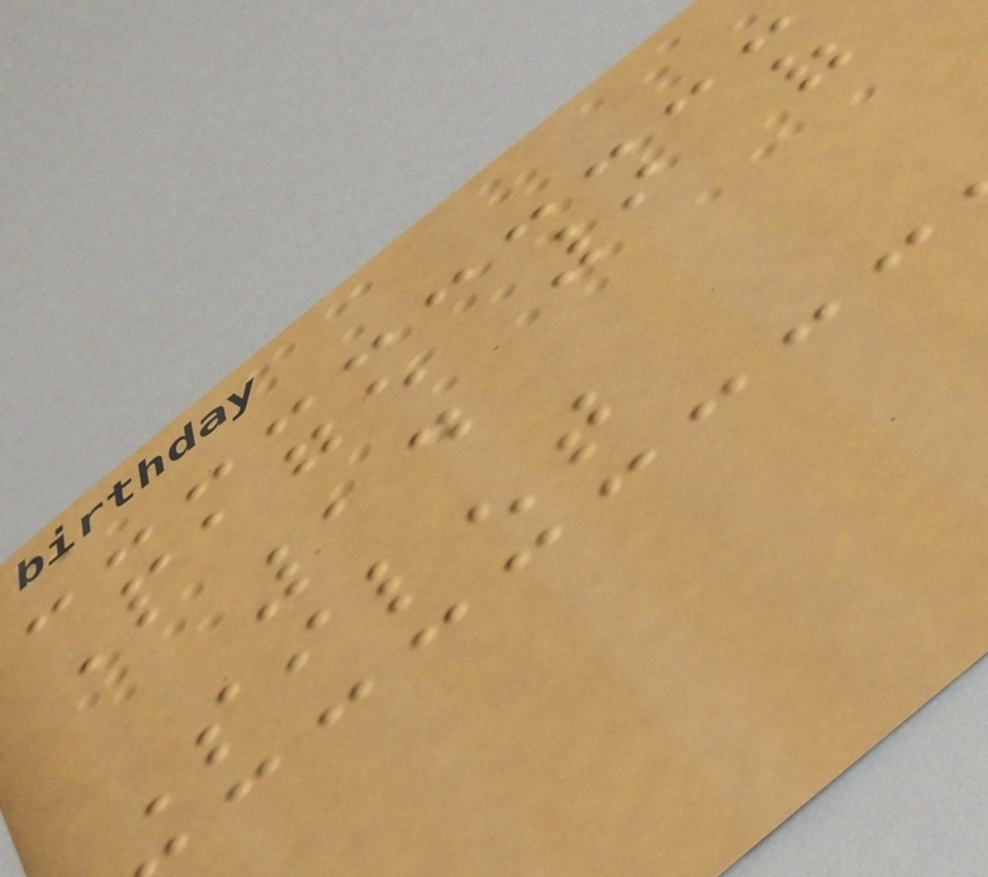Page 9 of
14
Silent
